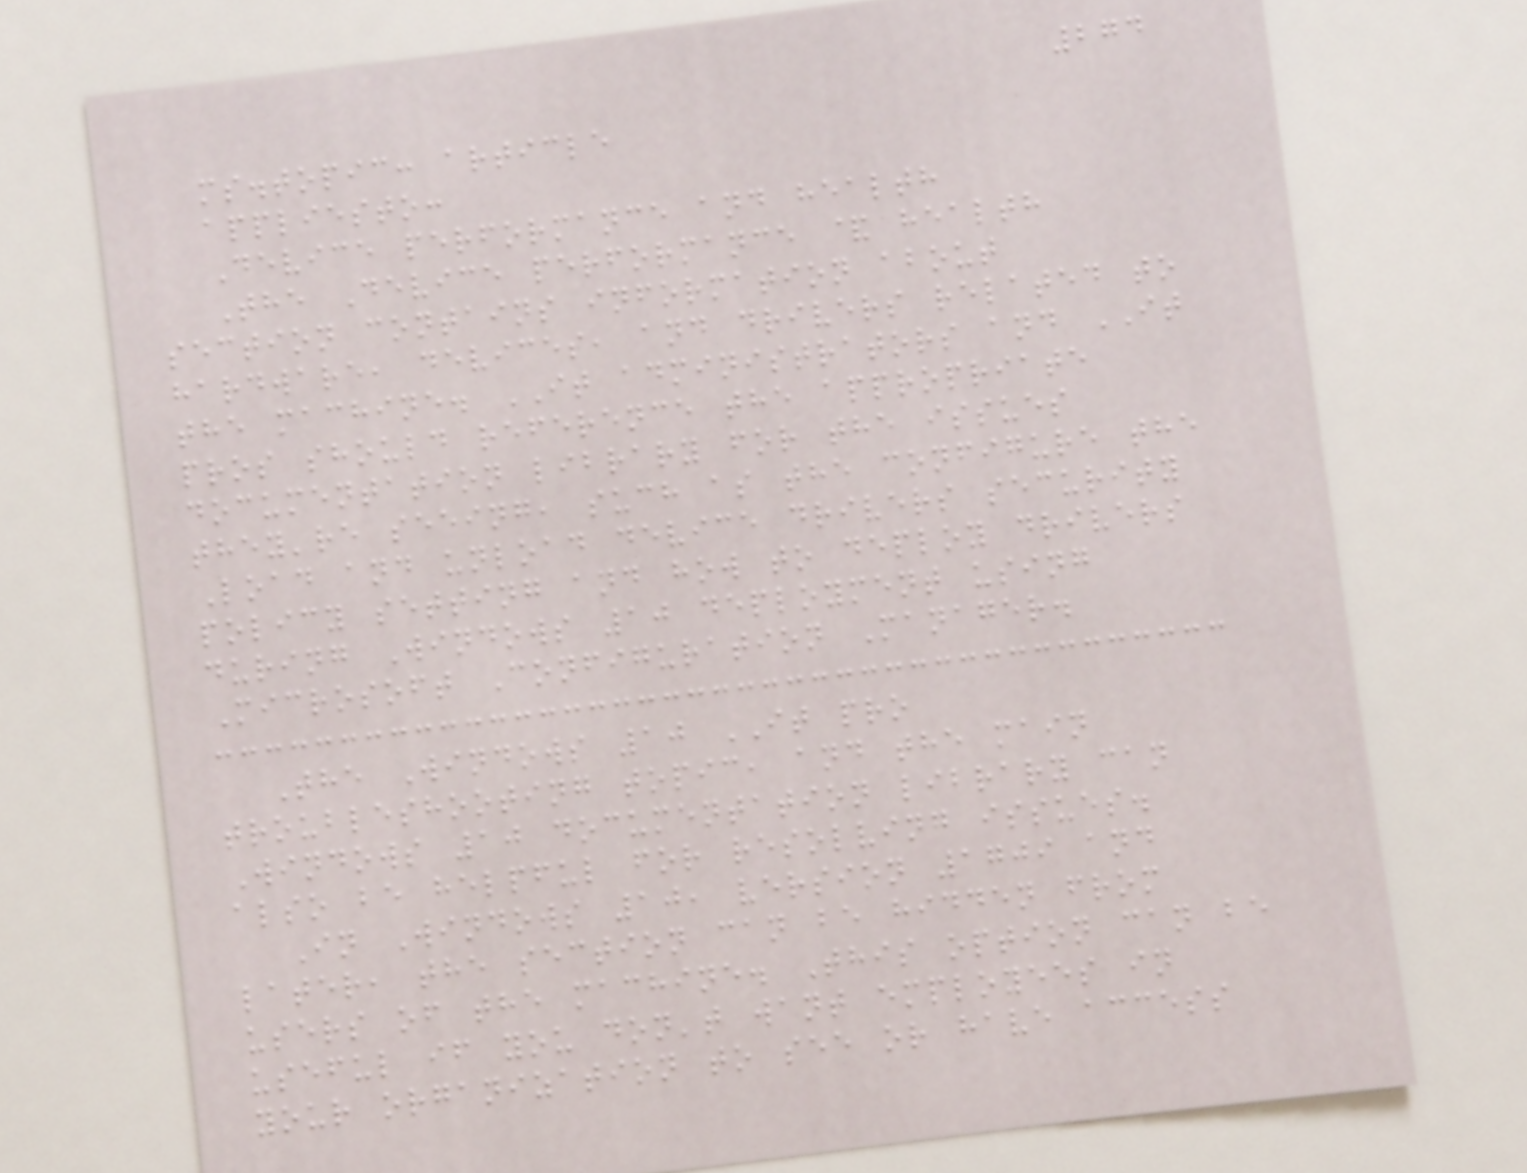274
ms.topic: article
appliesto:
Device performance and health
The Device performance & health
section contains information about
hardware, devices, and drivers related to
the machine. IT administrators and IT
pros should reference the appropriate
documentation library for the issues
they're seeing, such as the configure the
Load and unload device drivers security
policy setting and how to deploy drivers
during Windows 10 deployment using
Microsoft Configuration Manager.
The Windows 10 IT pro
troubleshooting topic, and the main
Windows 10 documentation library can
also be helpful for resolving issues.
In Windows 10, version 1709 and
later, the section can be hidden from
users of the machine. This option can be
useful if you don't want employees in
your organization to see or have access
